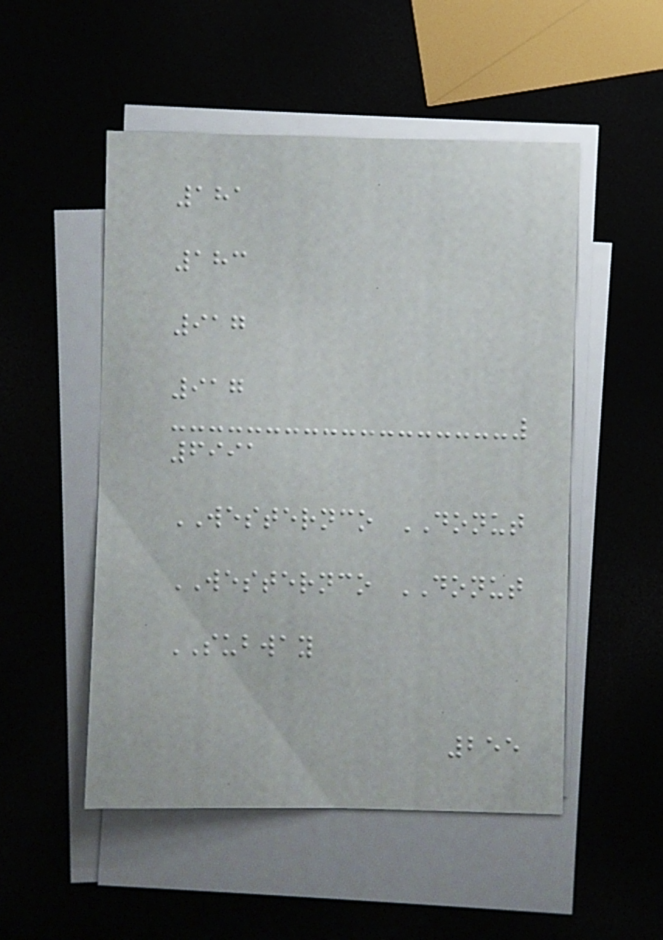181
183
917
917
6991
WESTERNCO DONUT
WESTERNCO DONUT
SUBWAY
255
